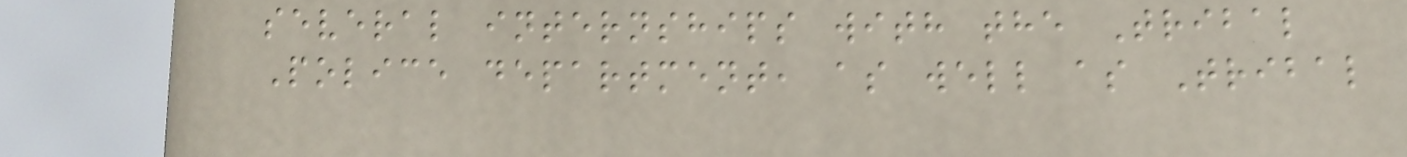several internships with the Tribal
Police department, as well as Tribal
